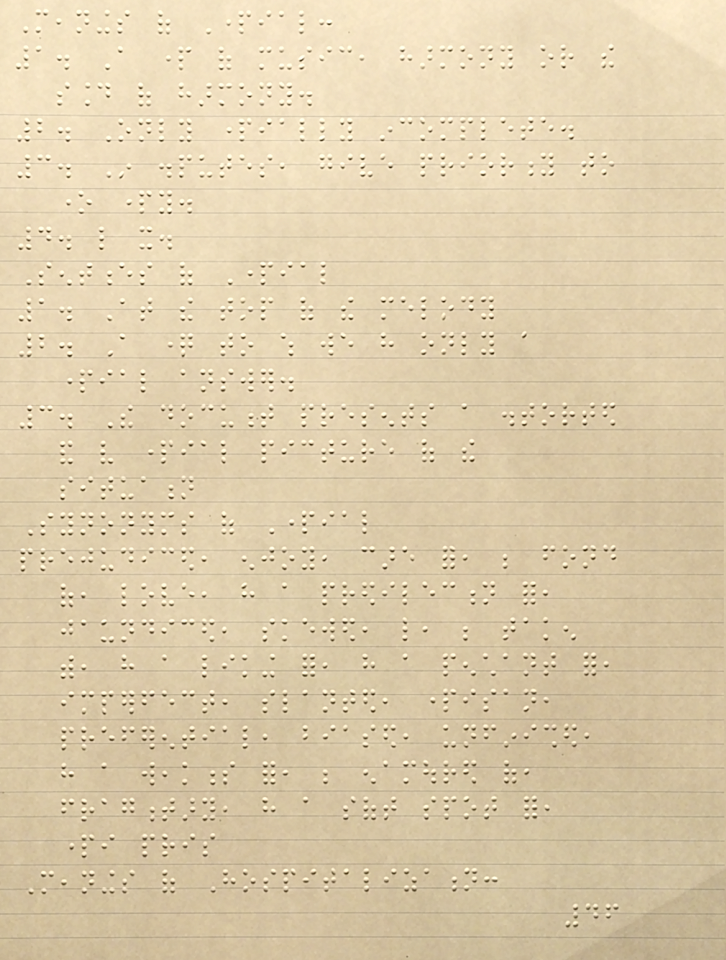Meanings of Partial:
1. A part of music, harmony or the
sound of harmony.
2. Only partially incomplete.
3. In disputes, give priority to
one party.
4. like it.
Sentences of Partial
1. At the top of the melody
2. A question to which we have only a
partial answer.
3. The document presents a distorted
and very partial picture of the
situation
Synonyms of Partial
prejudiced, enjoy, care for, be fond
of, love, have a predilection for,
jaundiced, skewed, like, be taken
with, have a liking for, have a penchant for,
imperfect, slanted, partisan,
preferential, biased, unfinished,
have a weakness for, be enamoured of,
fragmentary, have a soft spot for,
parti pris
Meanings of Hospitalization:
46
